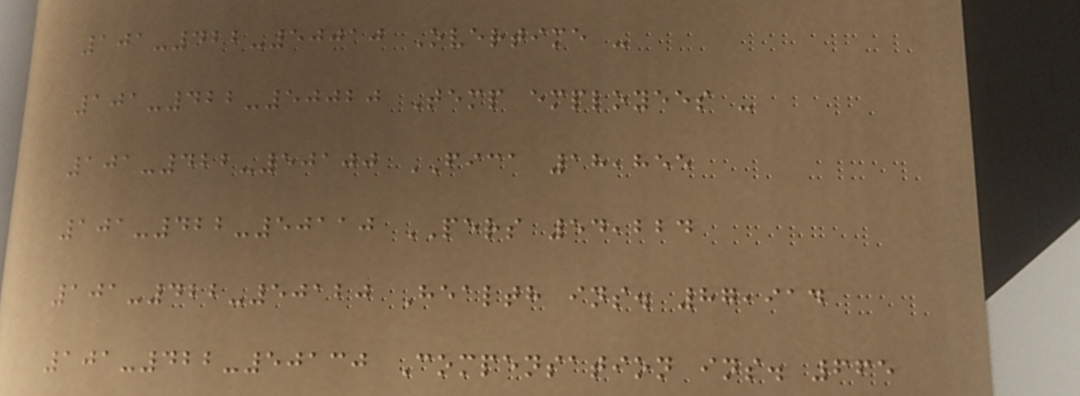101-422-50010 Overtime -
101-422-50020 Temp employees -
101-422-50100 FICA 18,855
101-422-50110 PERS 54,224
101-422-50120 Health ins. 87,914
101-422-50130 Compensation ins. 665
